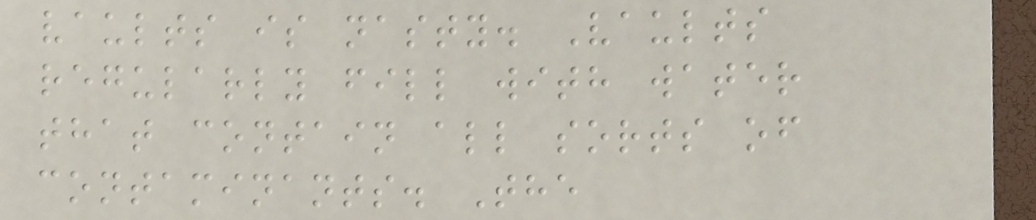vaults is nasty. Vaults
regularly fill with water
that contain all sorts of
contaminants. The
